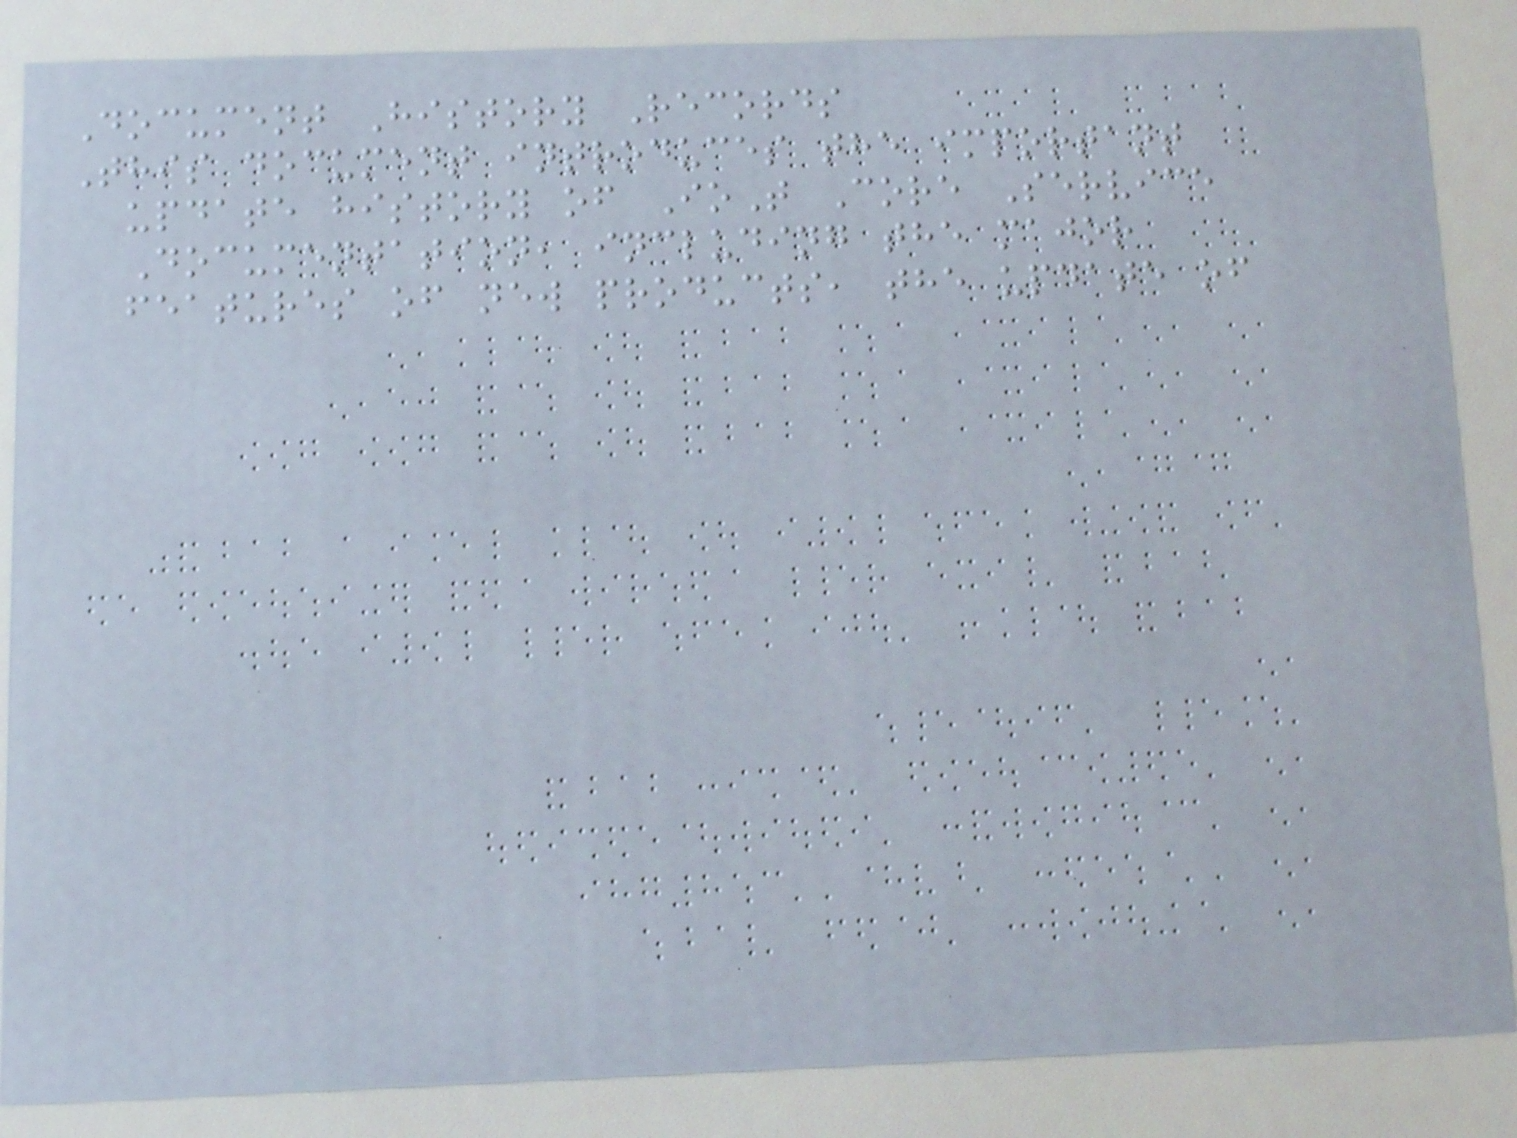Document History Records
This document introduces the important
update history of IoT Core Service
Documentation, including the major
features of new products, the update of
